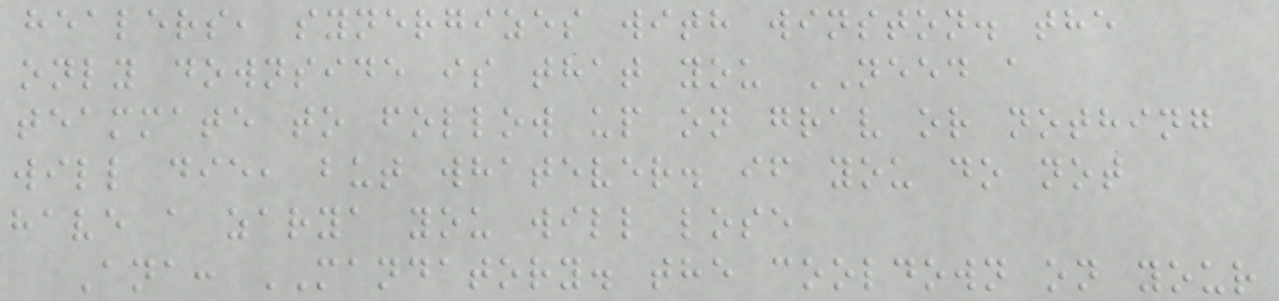healers, synergizes with winston. the
only downside is that you NEED a
teammate to follow up on grav or nothing
will die, but whatever. if you do not
have a zarya you will lose
Ana: MANDATORY. the cooldown on your
